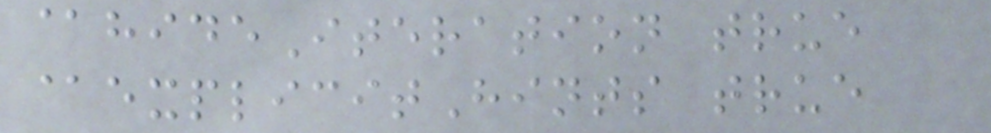@hideIteration true
@explicitHints true
